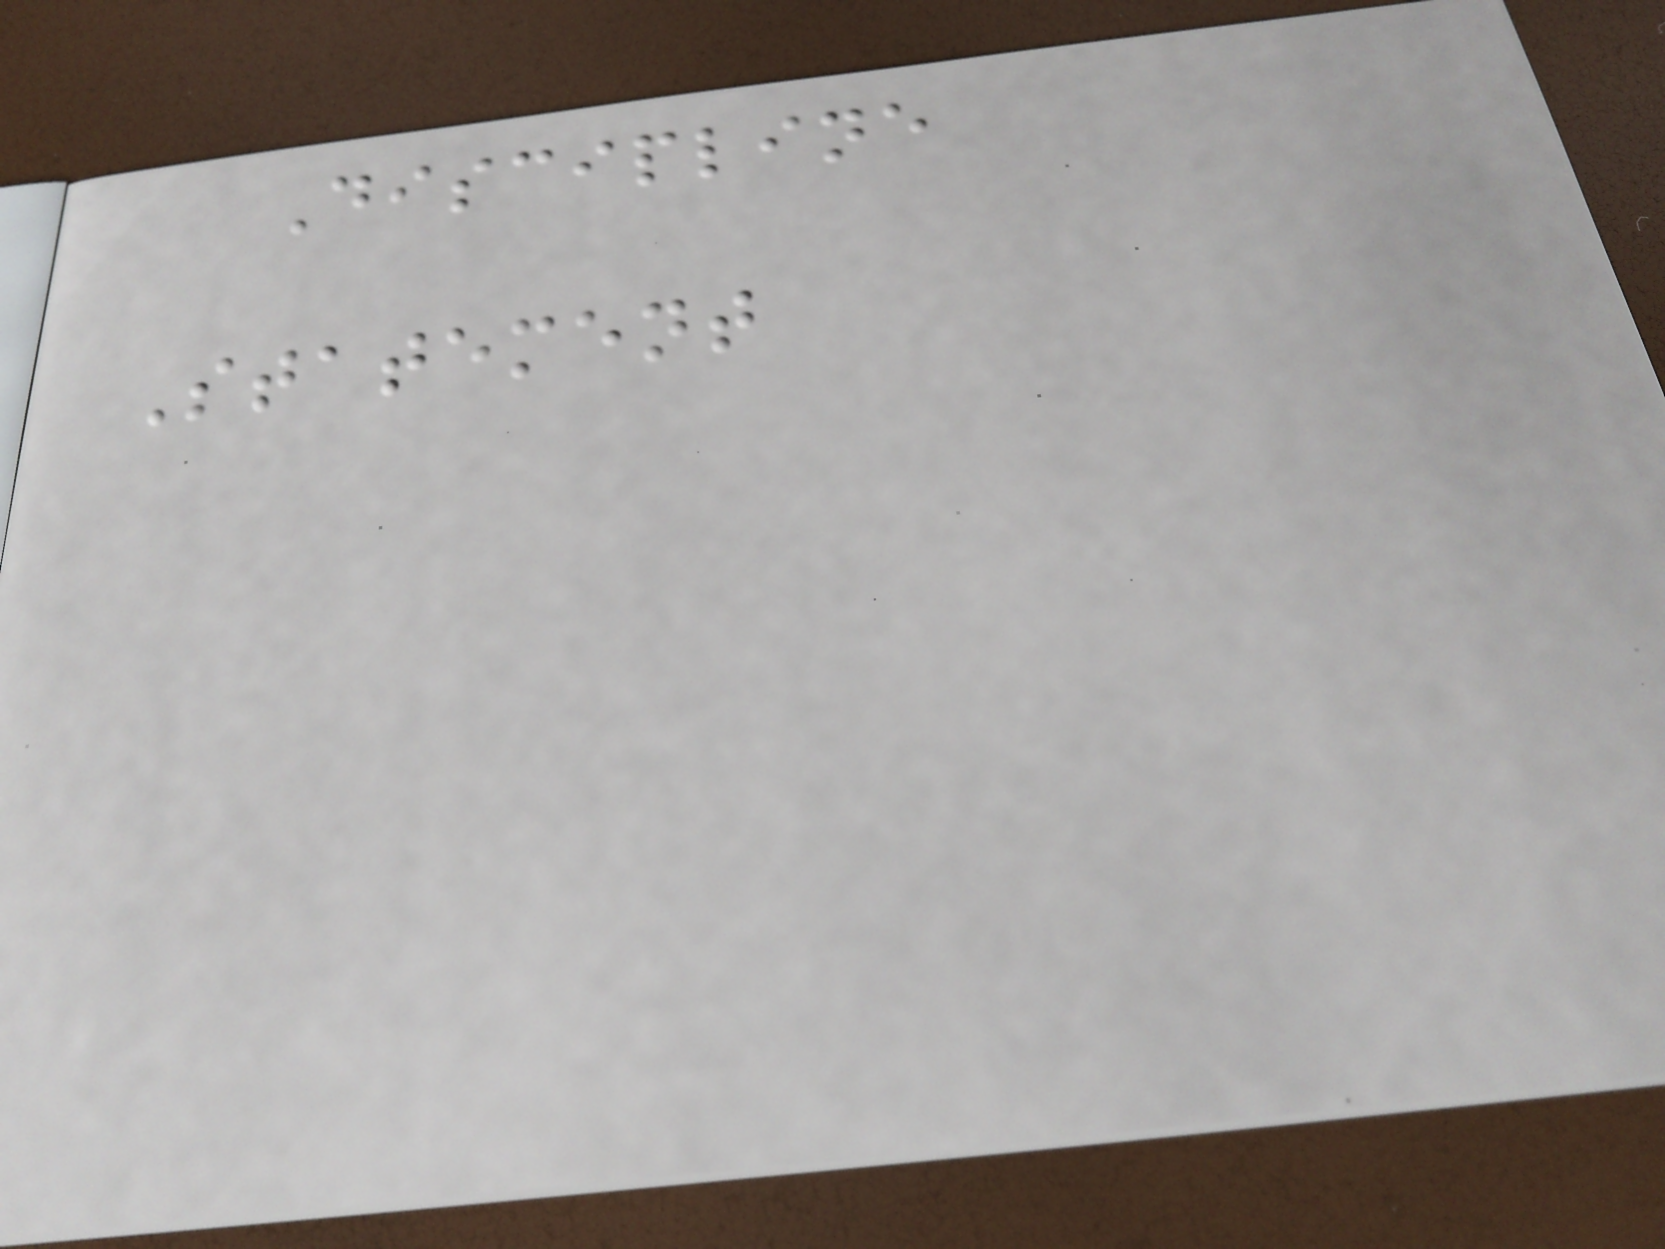Discipline
Statement
